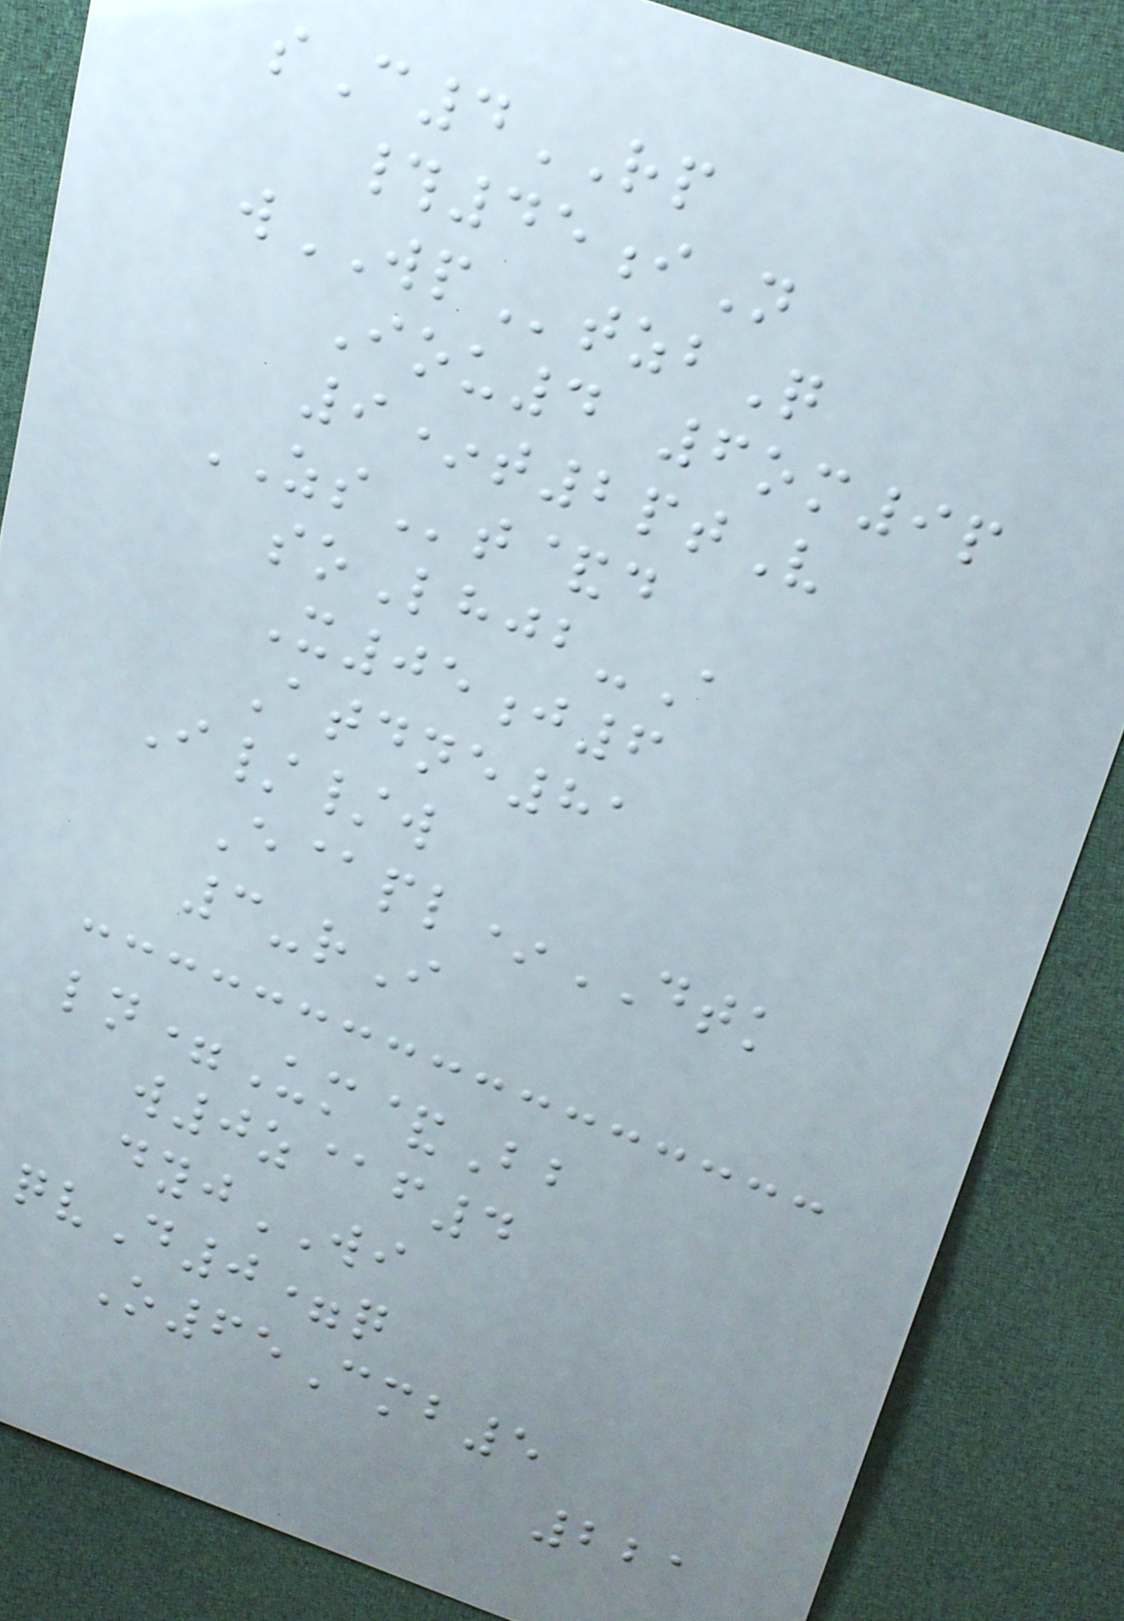sC4RP
#45iN
wWPtzbQ
Iou4 6om9p
9*t2ptV
ZSt&d
soLhjb-A
X05j6
Atdne81
I//w
E@pl*DTK
3-rI
ln=Um&Bb
w0z@f4
dyjWI
qvD0=q
O65Cmb5
221
